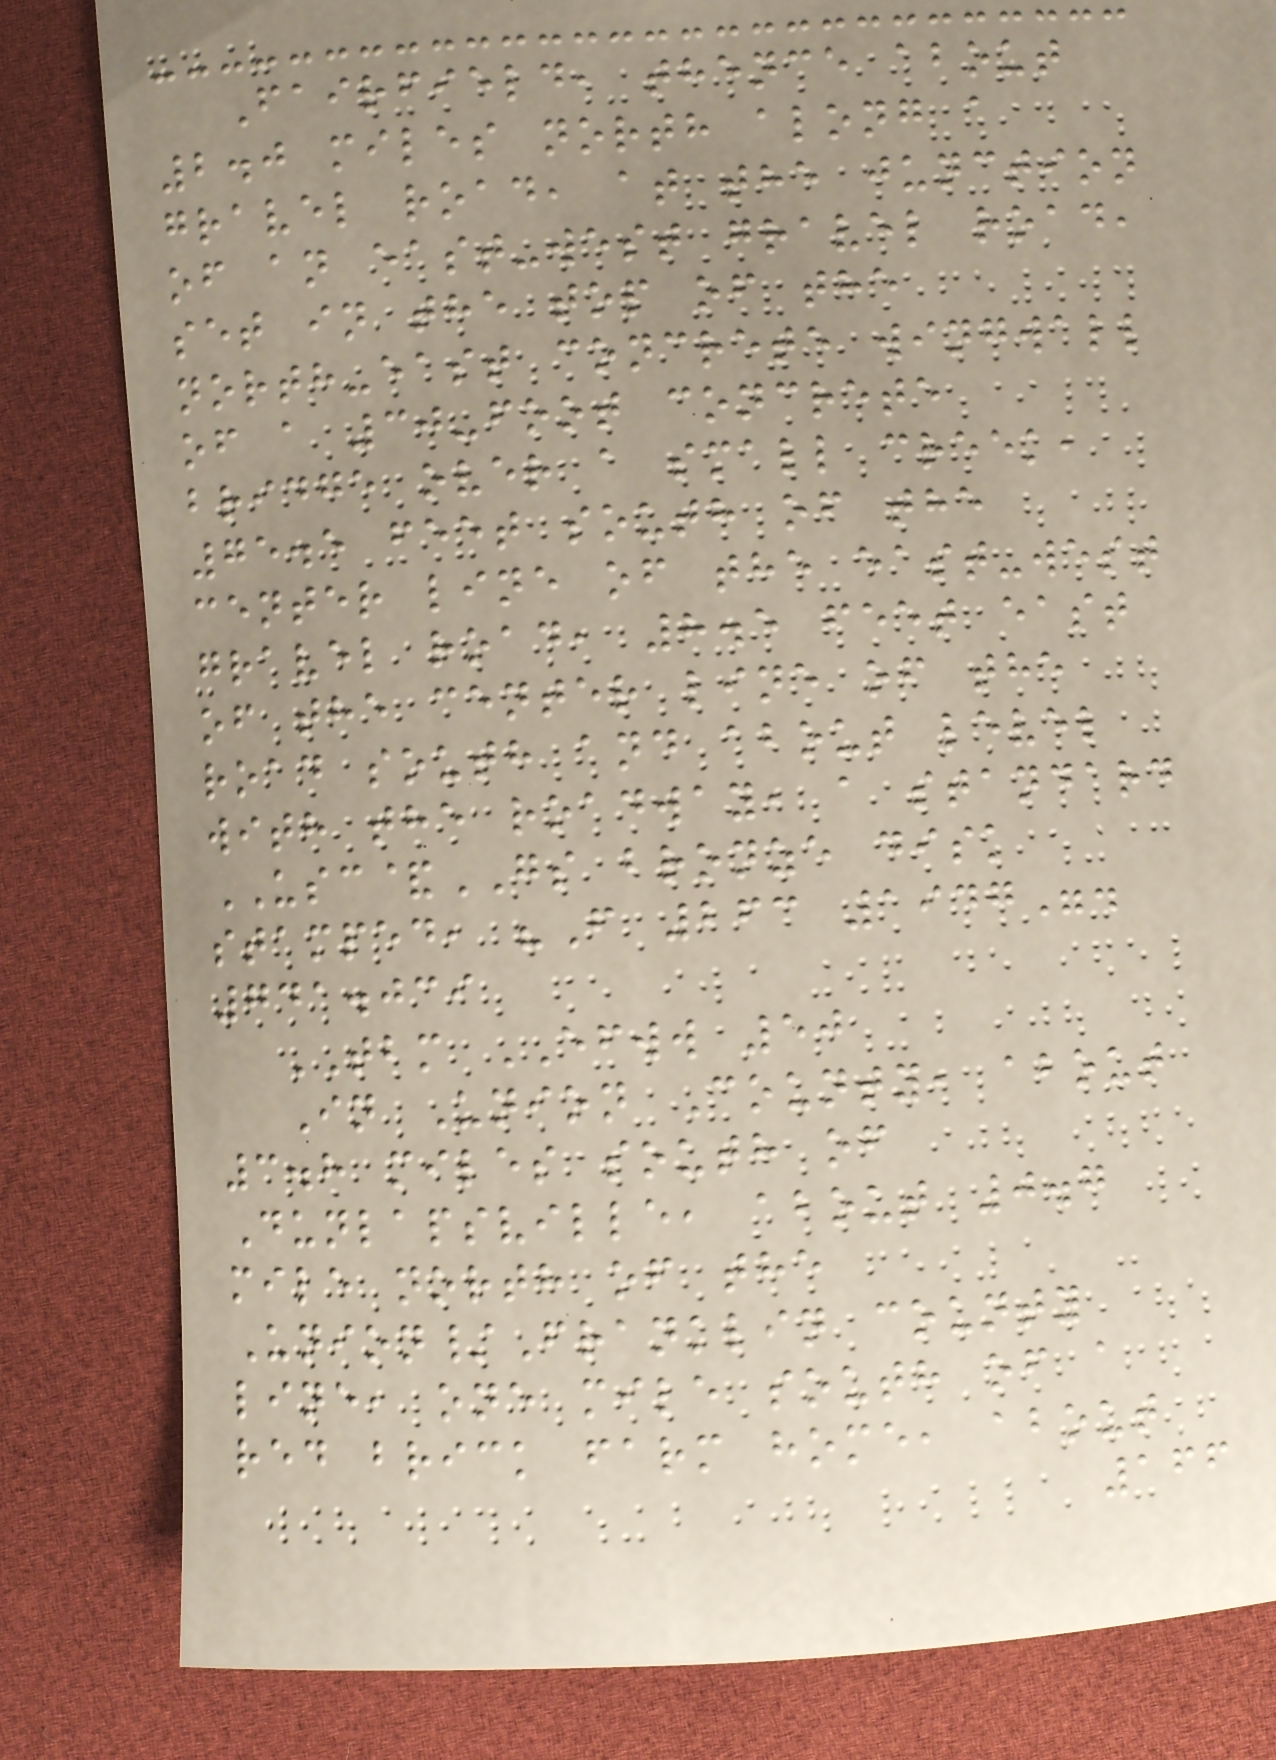Fairfield, thence about
2.0 miles north along a
gravel road, at the junction
of an east-west gravel road,
set in the top of the
north-east concrete wingwall
of a 30-foot concrete
bridge over a small creek,
75.5 feet south of the
center line of the east-west
gravel road, 8.5 feet east
of the center line of the
road south and about level
with the roadway, a standard
USC&GS bronze disk
stamped, "F 263 1947".
741.039
TBM EFWW 50
In Union County, about
3.8 miles south of
Dunlapsville, about 0.7
mile north of the
Union/Franklin county
line, one mile south of a
red brick farm home, about
166
